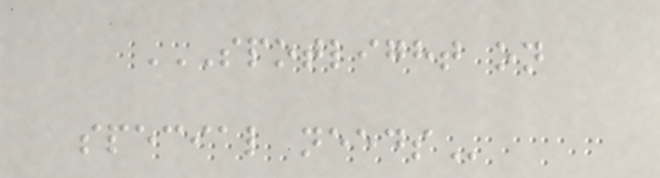SPOTLIGHT ON
SPECIAL NEEDS
